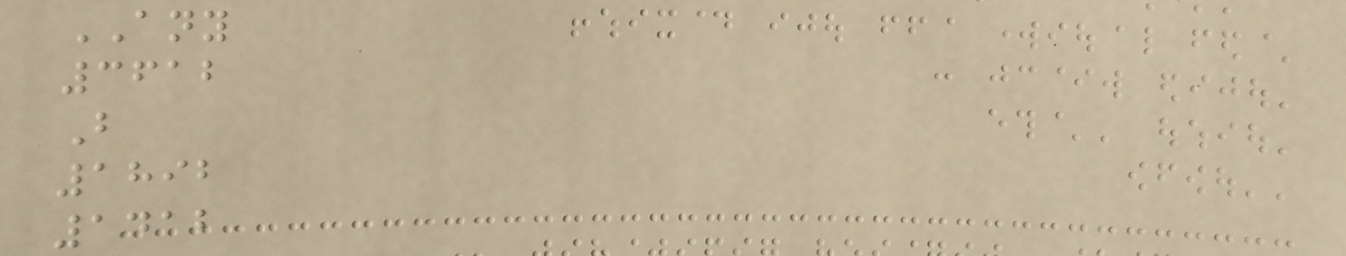ANY
3612
B
1892
1412
